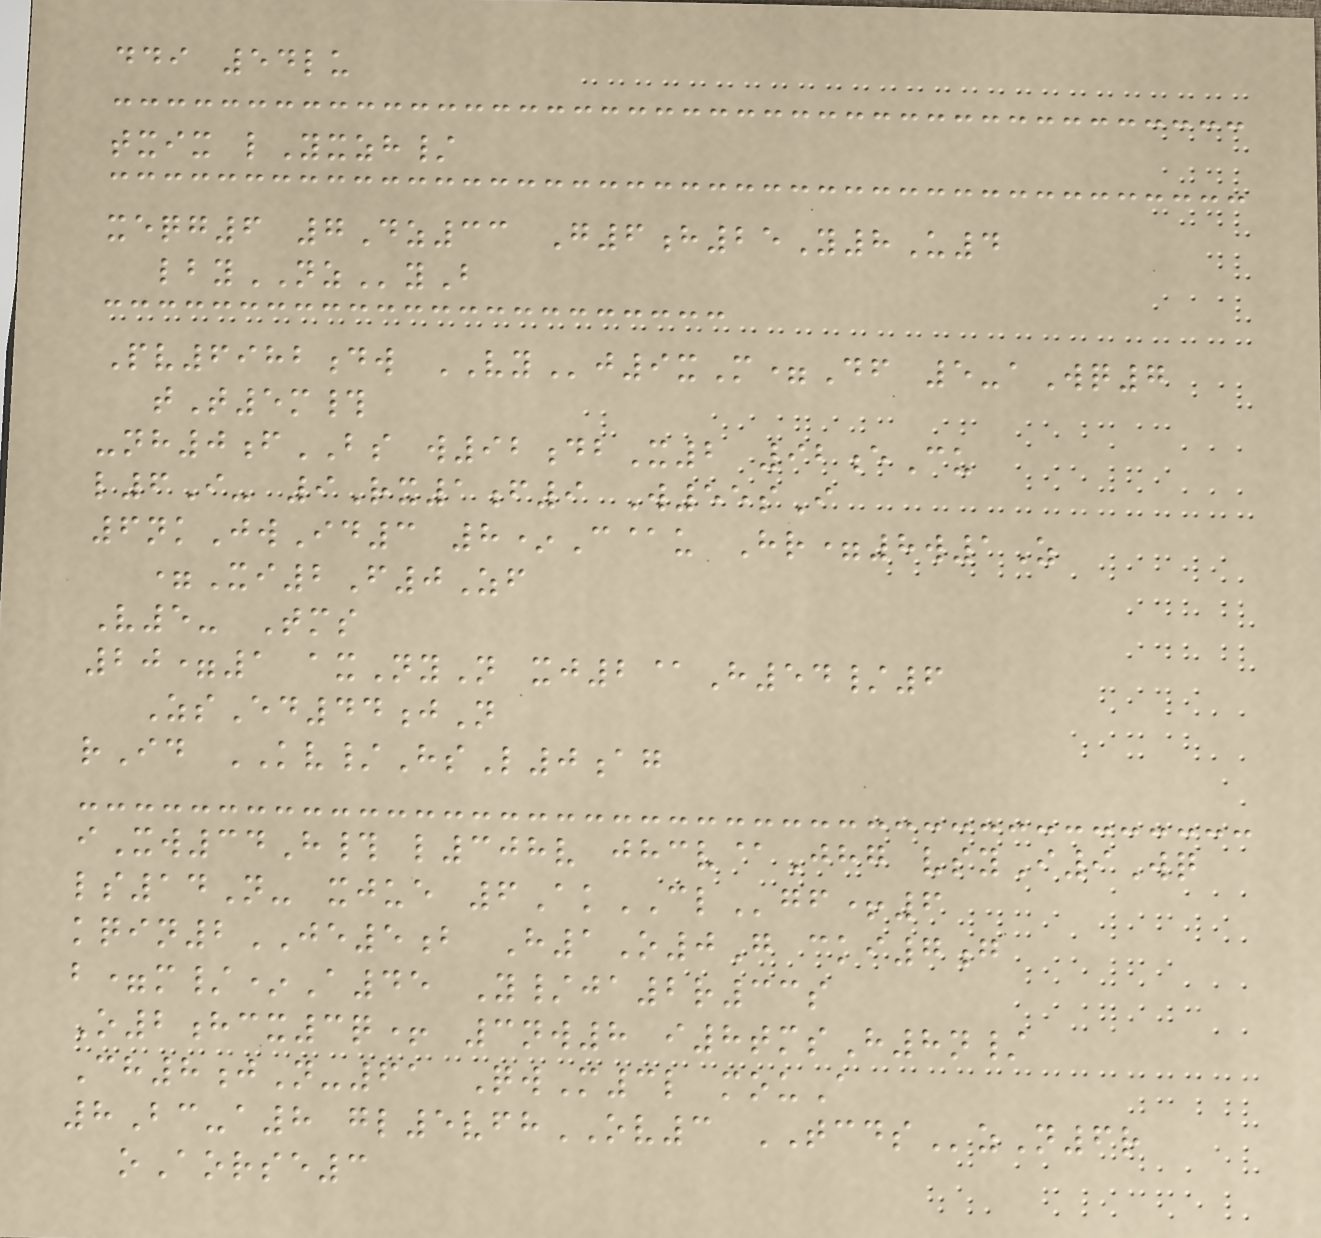ddi 54lu
txix lYxzh/
xeqg6 7Dz33 G6h25Y8U4
lbyNZyB
Pv6982dw VYj9xM=Df 5-aWq7
tT5m#
-nh0fBS w92dbX2 92eCu
l6I- 9Rx1f9 W55sI
6nkJwId3 8*C@u Hr=8w1Z
=Xi2F0Zf
V5- Tms
20=1 axNyN xj2@H54/6
ZsEd44jN
rId KV/HsL0ag
iXw34H# l308v jhcv@Jhg vsyI9Wq
ls14N- xjue 6AkCLgf+6
kqin2JE5b H1O0G cki7g
b=m/*A45 Y/ja2r33s
O2hcx3q+ 3nw8 i8tmsH8n/
Ch8jN-61 QwM3l mouA
8Bc-a8 gl5vfhOV3 TCDSzN6r
oAorse3
